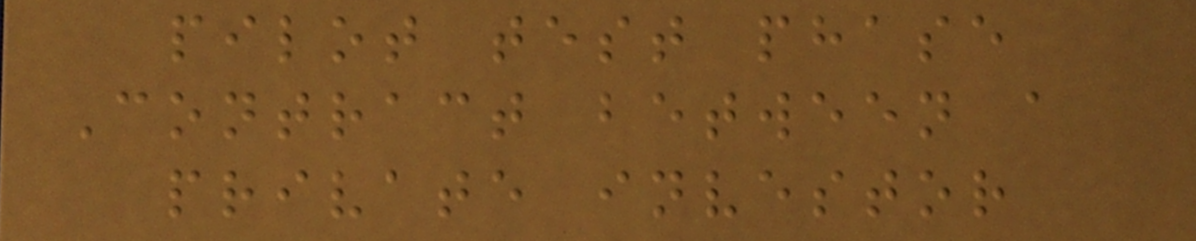pilot test phase
Contract between a
private investor
